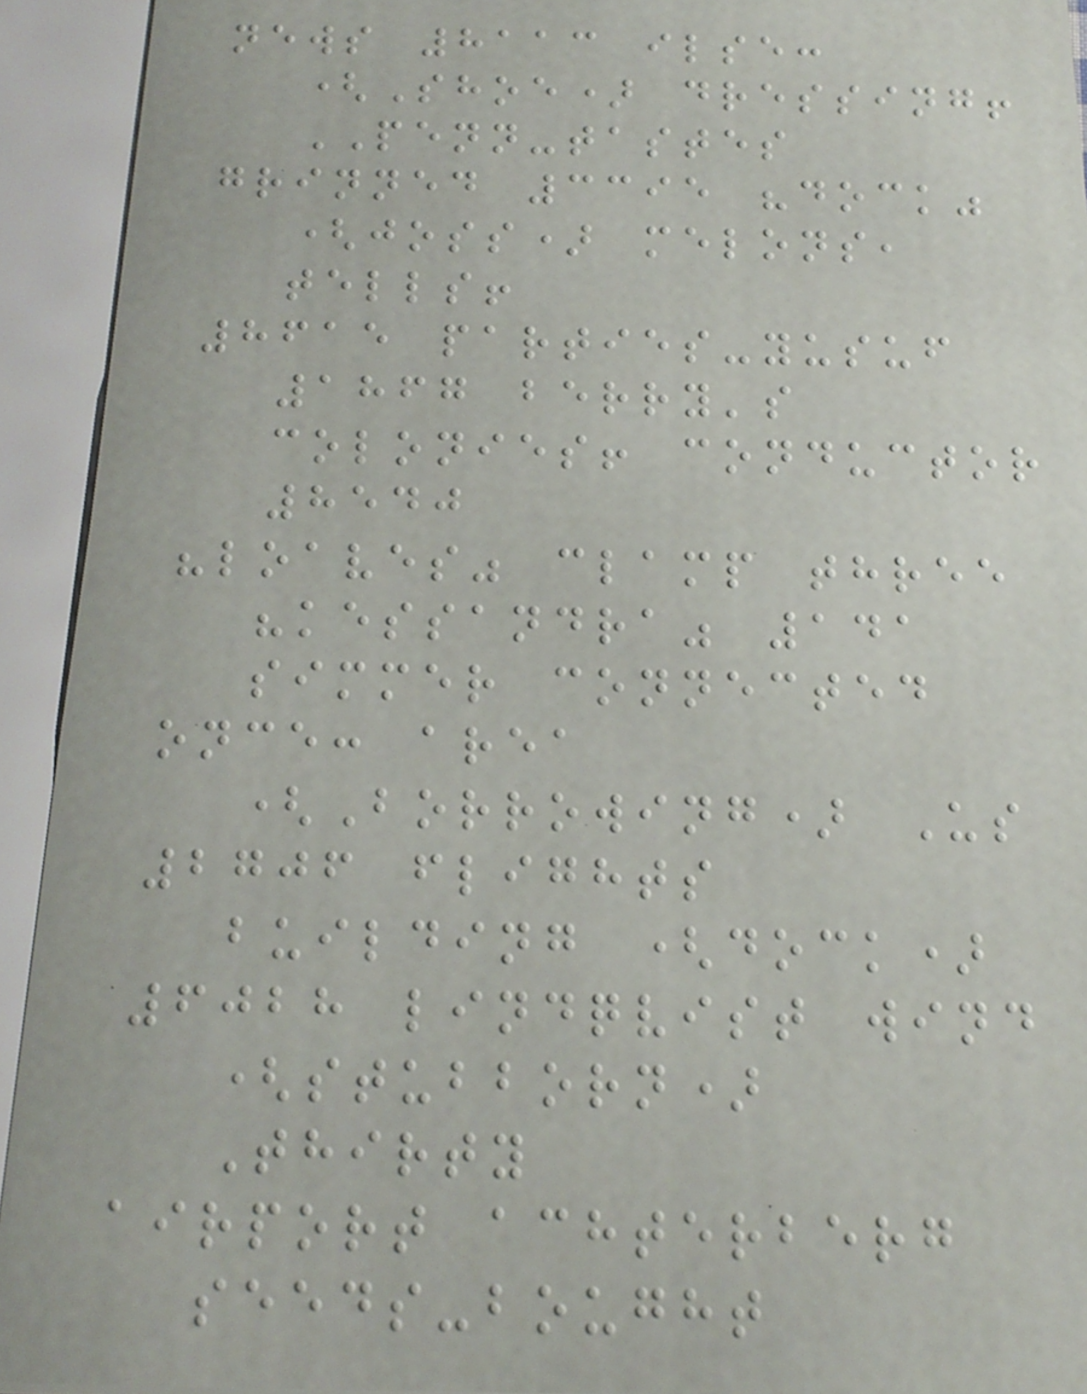news 8113 ilse:
(Shoe) dressing!
PENN-tastes
grinned 3395 "dock"
(joss) melons,
tells!
8615 parties-yusuf
1867 berry's
colonies! conductor
8540
"loaves" clamp three
"kessandra" 141
simmer connected
once: area
(Borrowing) Us
2706 flights
building (dock)
6028 lindqvist wind
(stubborn)
Thirty
airport achterberg
seeds-bought
